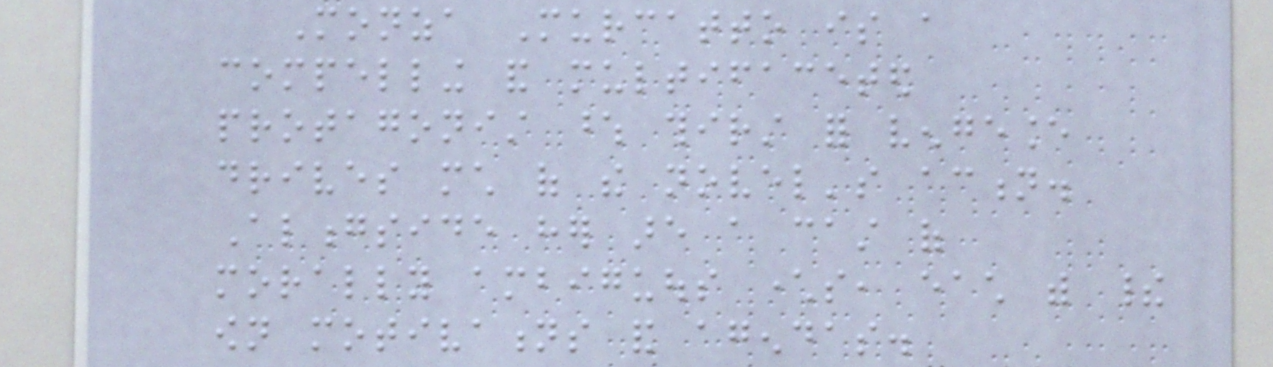Monza Murcatto is a
compelling and multifaceted
protagonist whose thirst for vengeance
drives much of the novel's action.
Alongside her are a cast of
morally ambiguous characters, each with their
own motivations and agendas.
